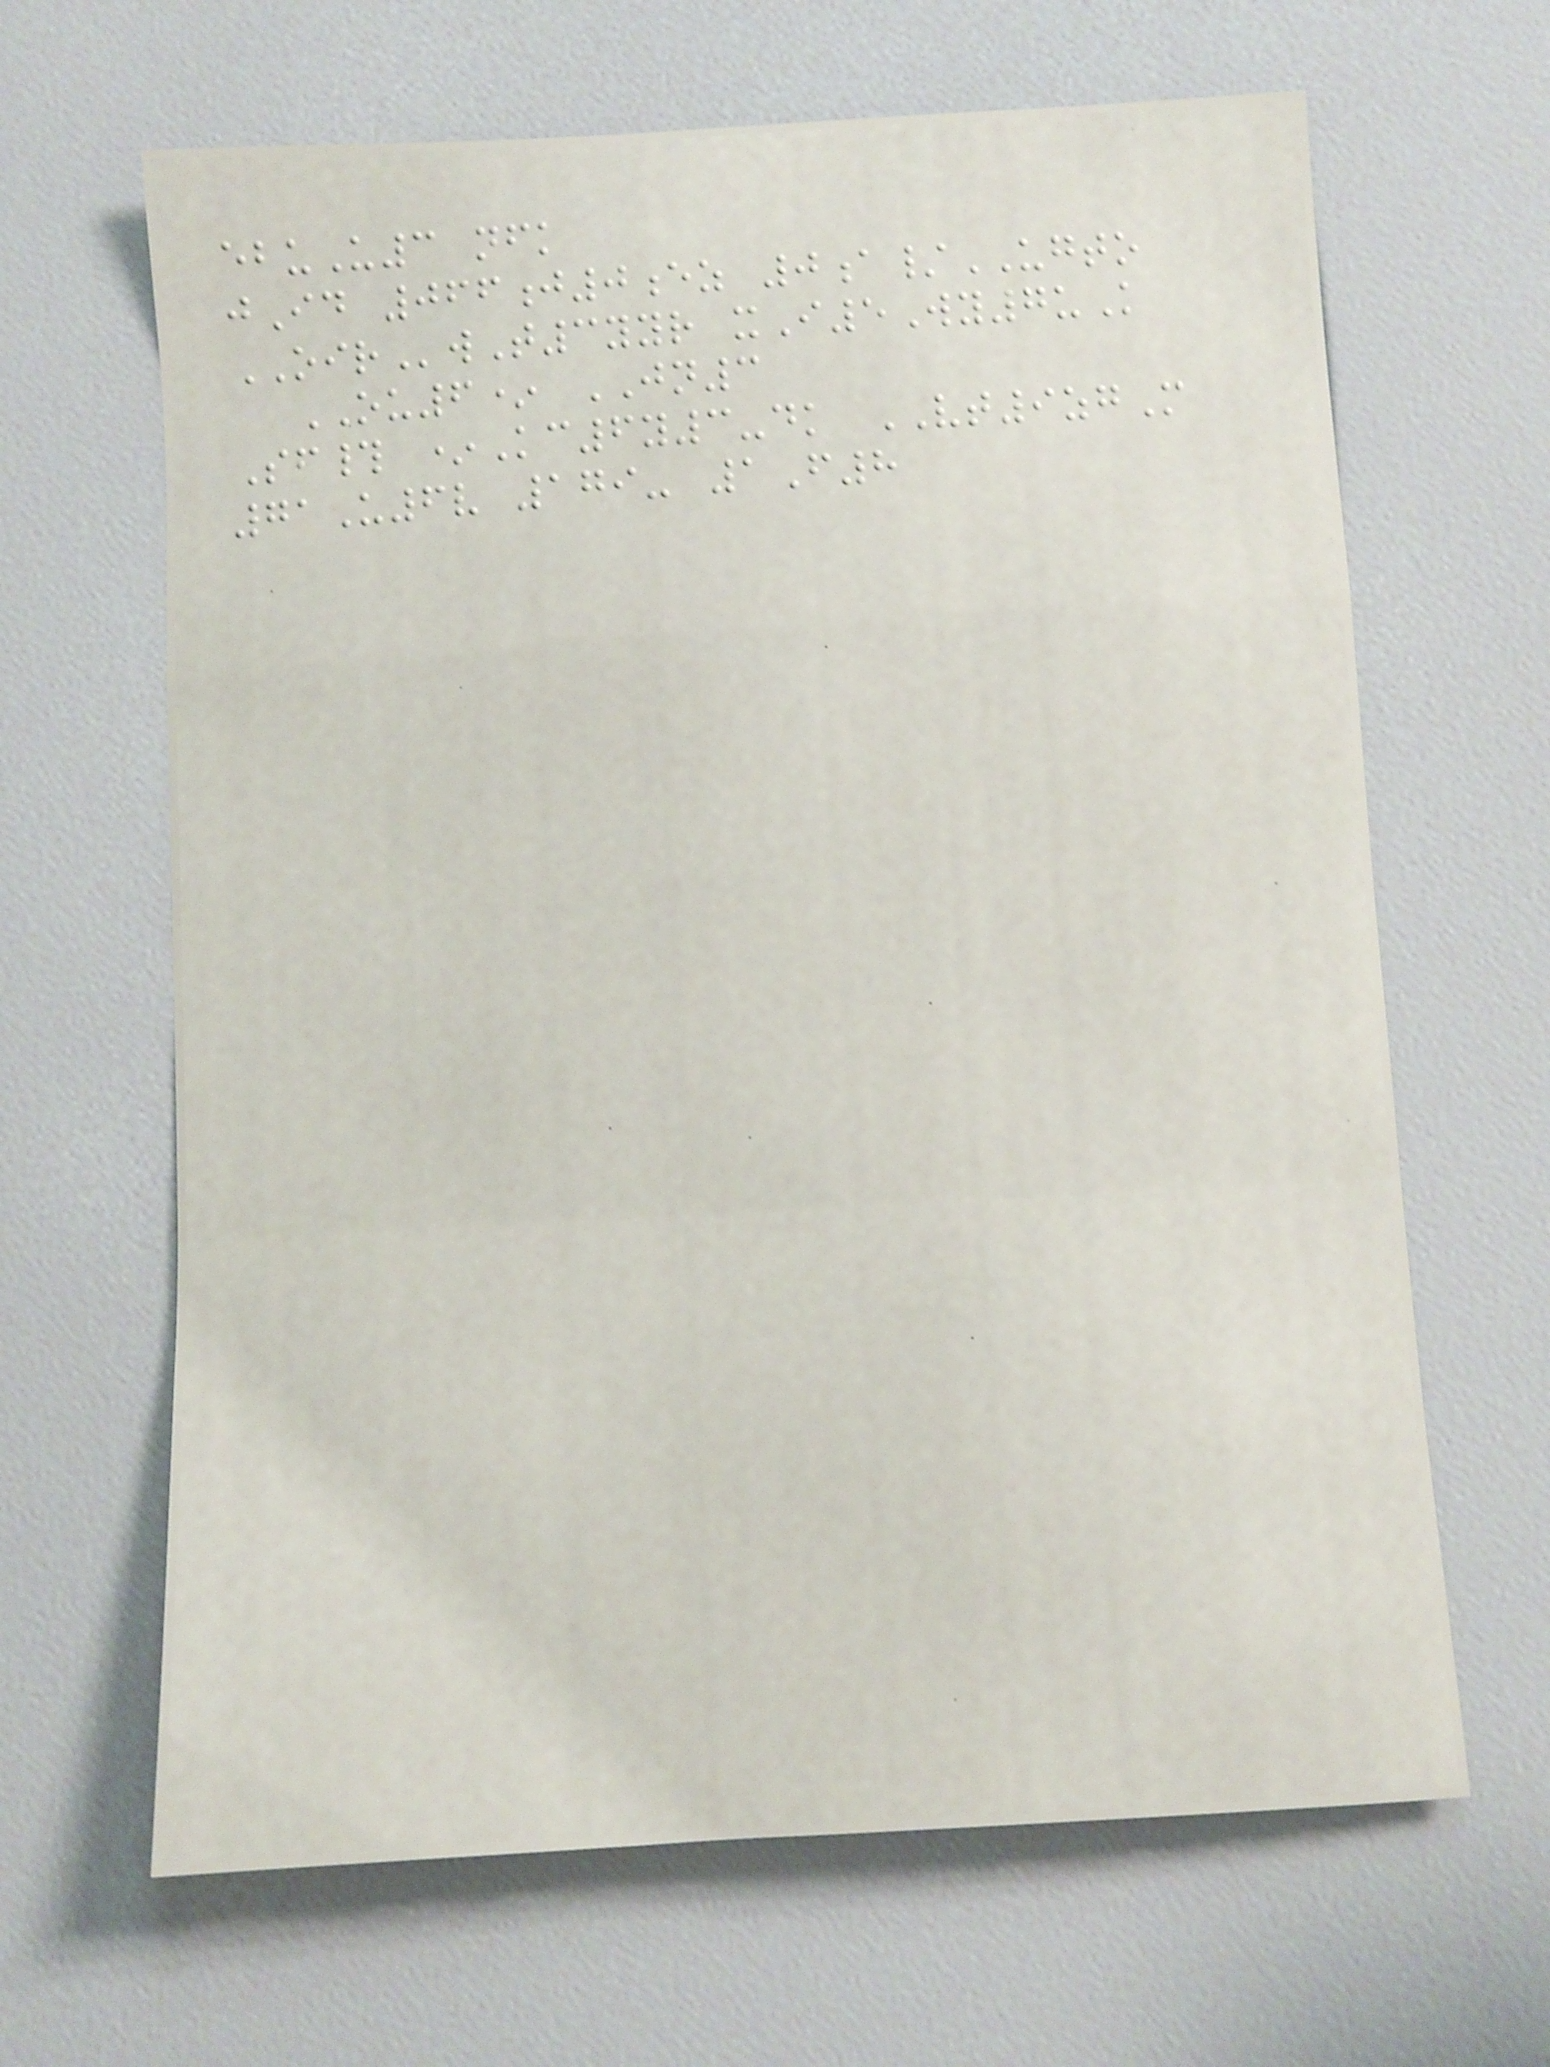ebuU3 nfk
jId 066j0ez 0a/UGTO
OIRwT3yyr xI5Wy7uK
OU6* JN3
Sf# *Kc6y3-dk VT9zgM
71U6v 179- 1F8
